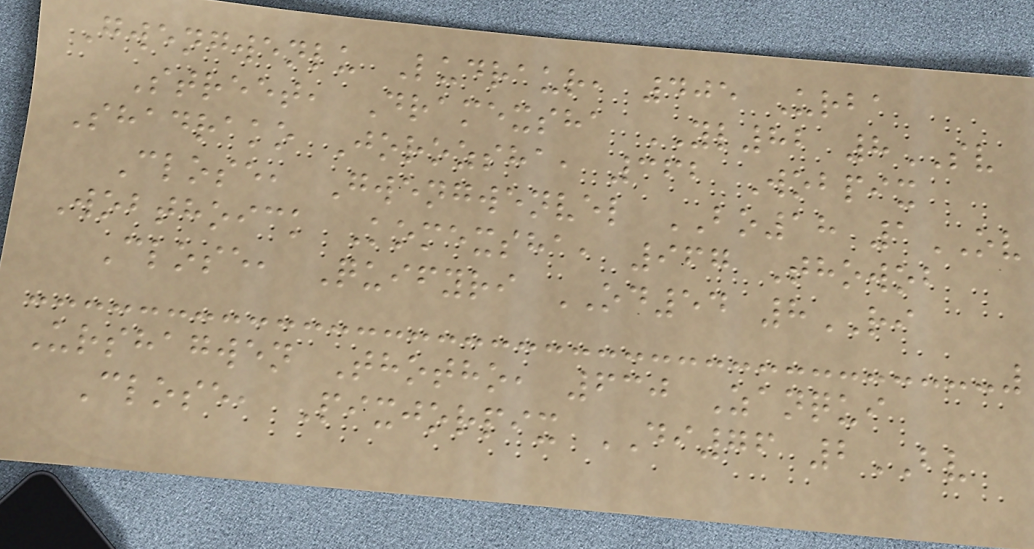Gwengwenlu Ludraur, 405 Urba
Street, Dramexsha YL82 8SV
Shadrako Jorozsha, 362 Wobpix
Close, Gwengwenvel BO18 1OV
Wobthoick Komexsha, 967 Thowob
Close, Quifyri OD54 8RI
Urshagwen Thotho, 630 Zanqui
Close, Pixjorpix DI76 2BV
